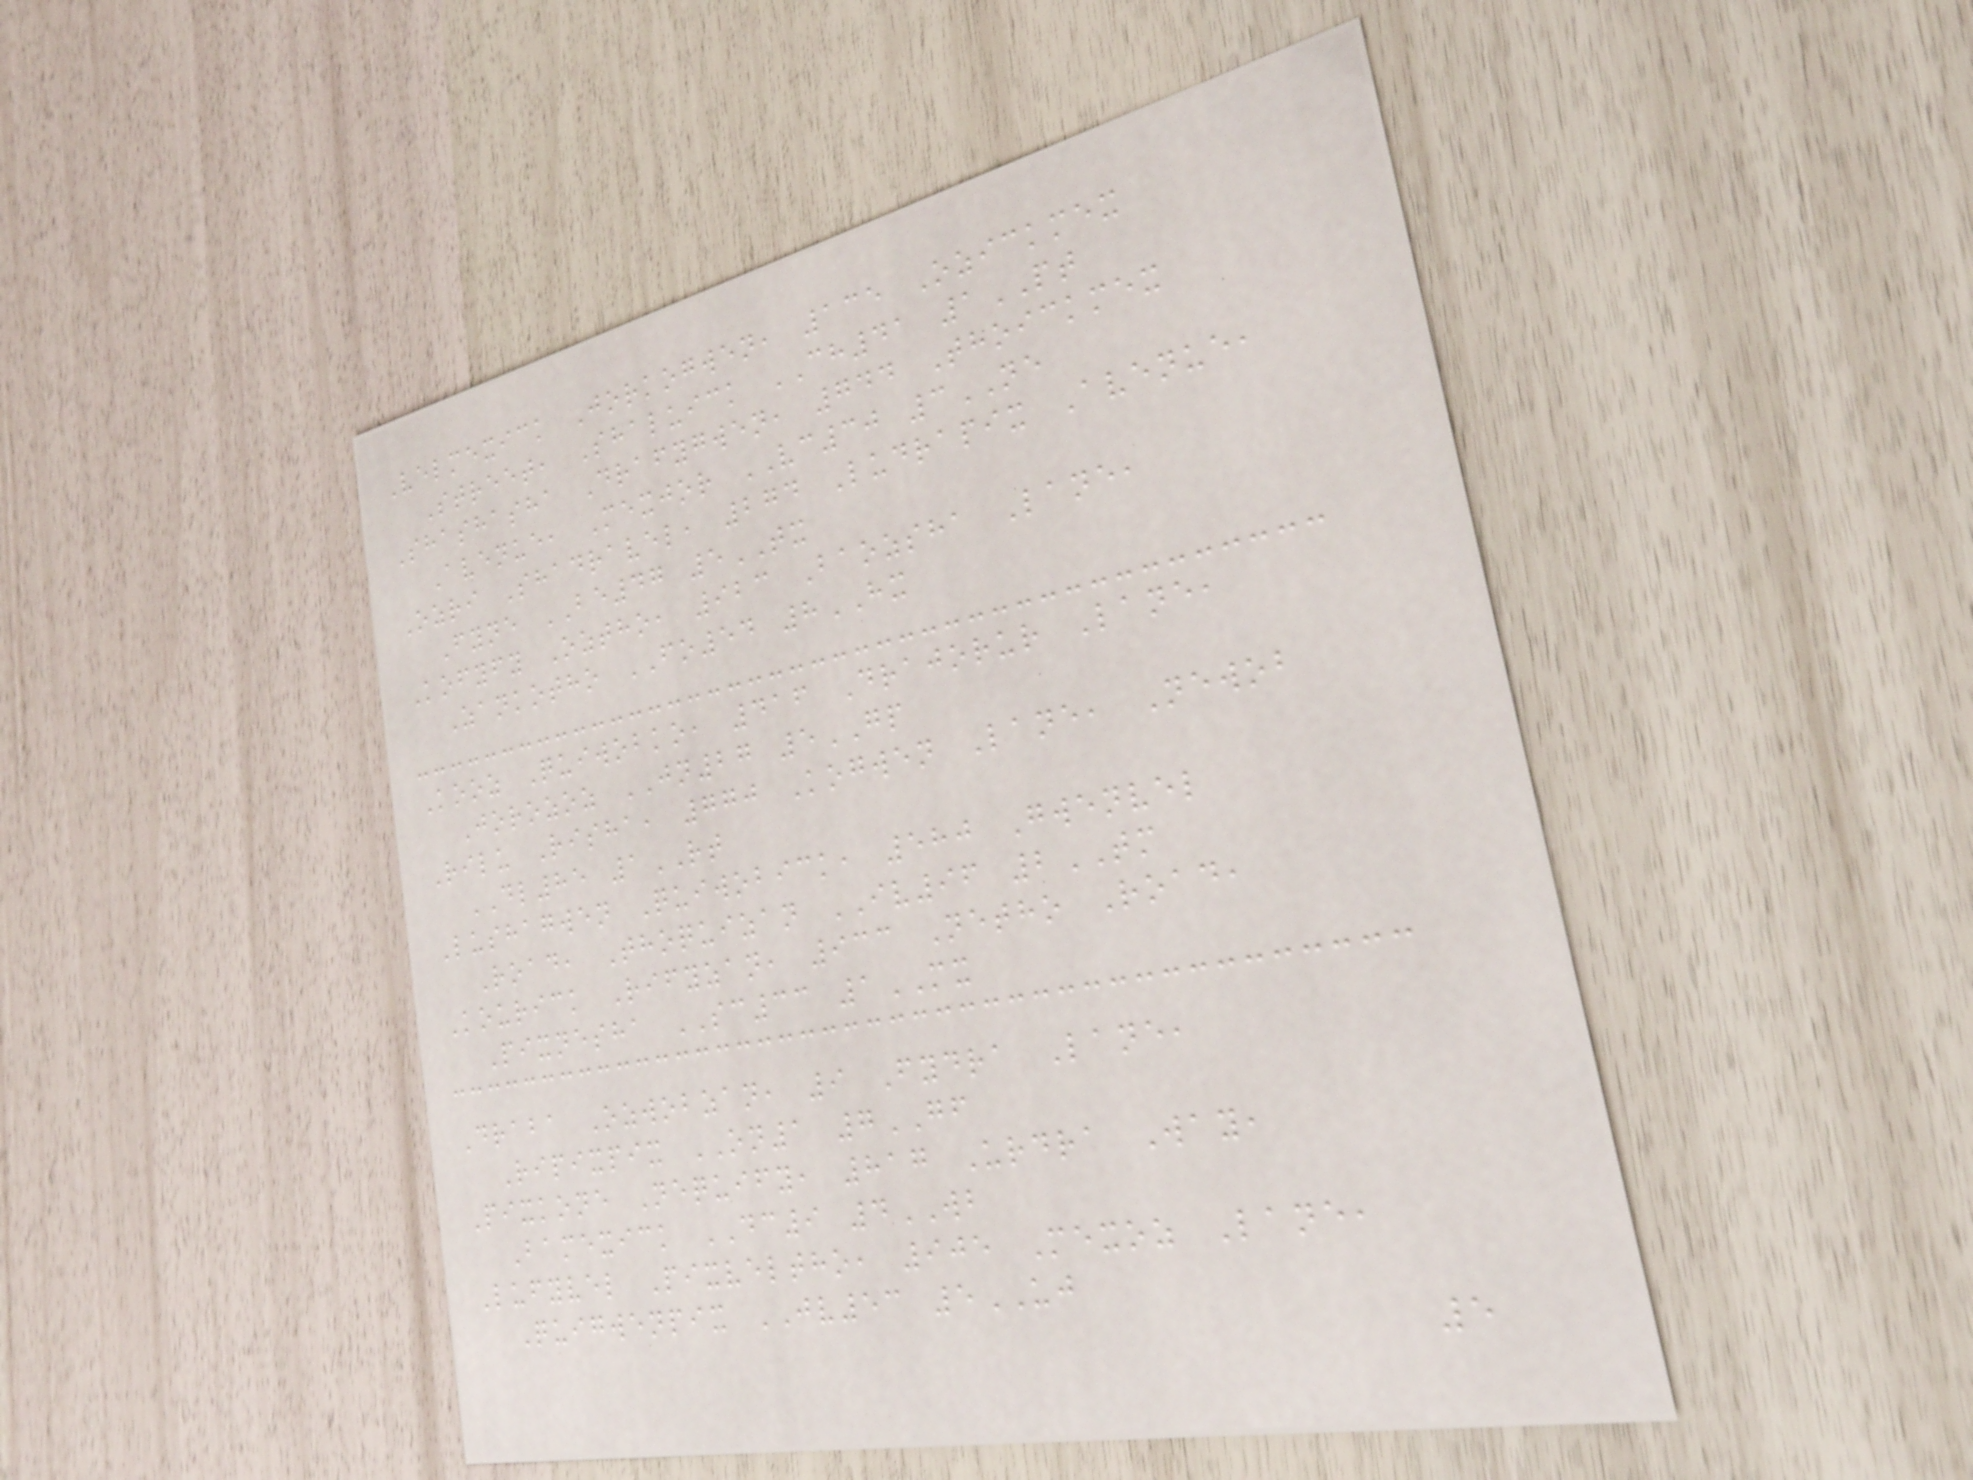Velmexick Jorkogwen, 135 Ozickmex
Street, Shaluick CH41 1PT
Shashasha Drafygwen, 744 Thoickmex
Avenue, Mexjor VC30 3NE
Ozri Shadravel, 274 Ludrapix Avenue,
Fyne BE47 5TX
Kofyfy Oztho, 923 Baozsha Lane,
Zankotho FO54 8HX
Kooz Quiwobko, 416 Drajorur Lane,
Jorozoz JN27 5GP
Rilu Risha, 770 Kogwen Lane, Newob
DL85 1RT
Lushagwen Quiwobick, 580 Gwenvel
Road, Thoquizan IV96 2TM
Kourick Rifyzan, 933 Netho Road,
Pixnesha SC33 1MX
Draba Ozwobzan, 9 Fydra Lane,
Ripixpix ON1 7GF
Pixkone Nequify, 817 Urdra Way,
Bamexick DC9 4WB
Lufyvel Pixveltho, 905 Mexoz Lane,
Quigwenpix JV53 5UJ
5
